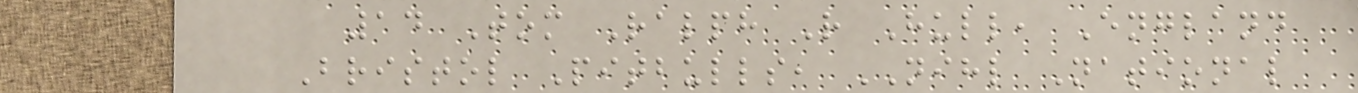14 Tom Ralph R Hull, England
Bristol Pitbulls, NIHL National
